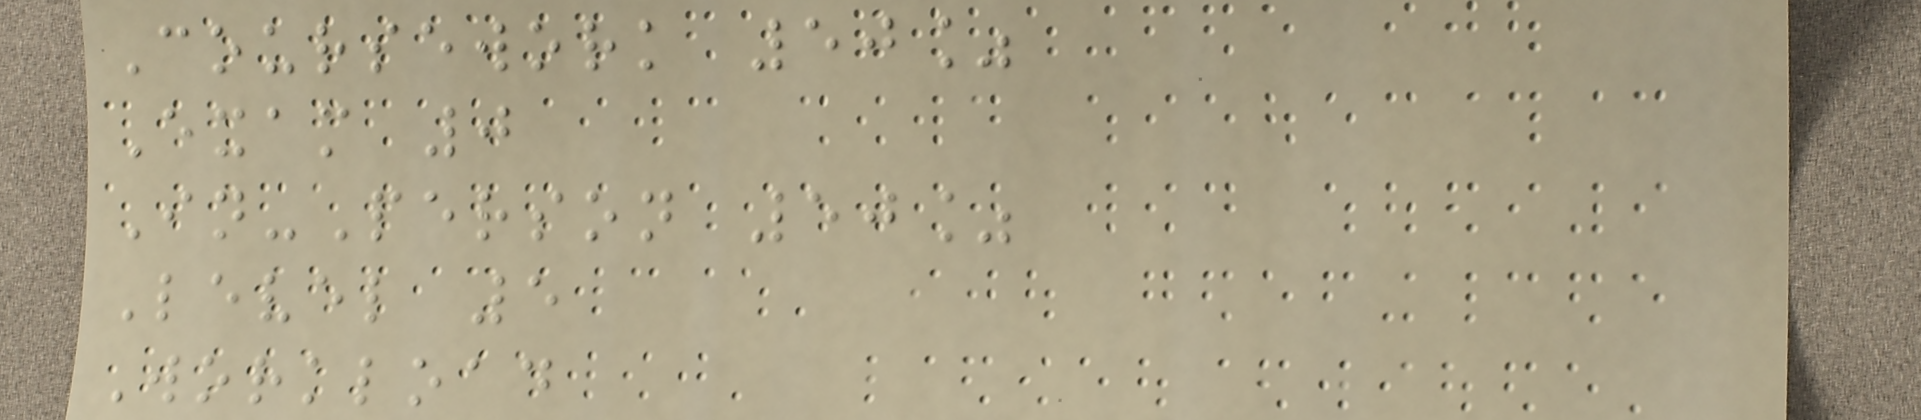Coursework 50%
Exam 0
In-Person 50%
Level 5
Workload
